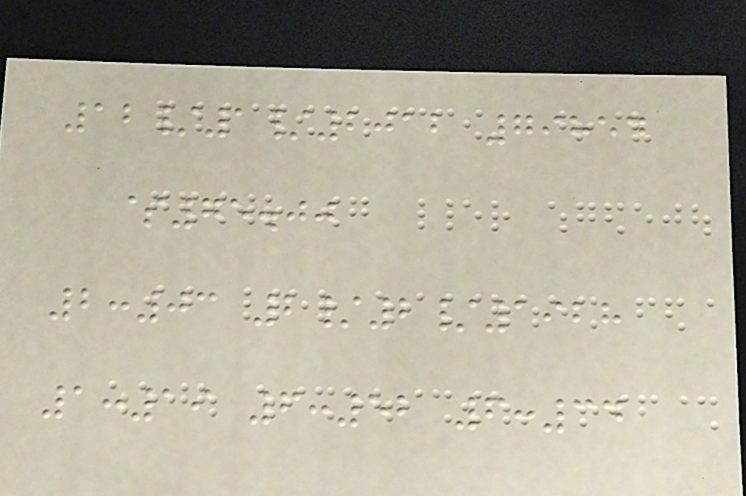12/1/2012 79854
$75.00
2:03 2/2/1928
1:19 6:52 6:34
